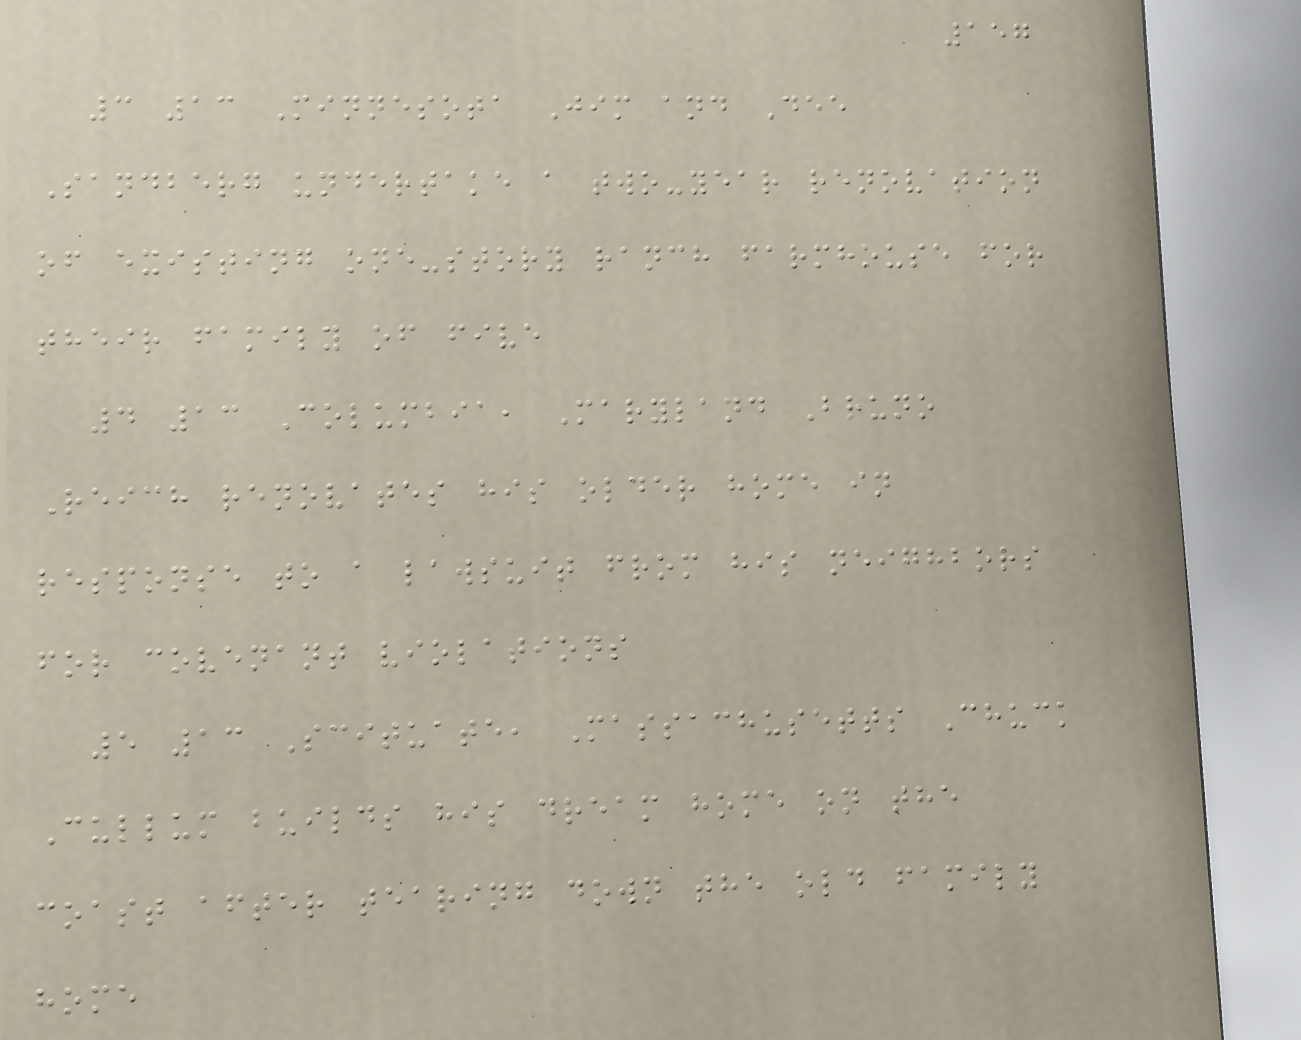157
3 13 Minnesota Jim and Dee
Sandberg undertake a two-year renovation
of existing one-story ranch farmhouse for
their family of five
4 13 Columbia, Maryland Bruno
Reich renovates his older home in
response to a lawsuit from his neighbors
for covenant violations
5 13 Scituate, Massachusetts Chuck
Cullum builds his dream home on the
coast after tearing down the old family
home
